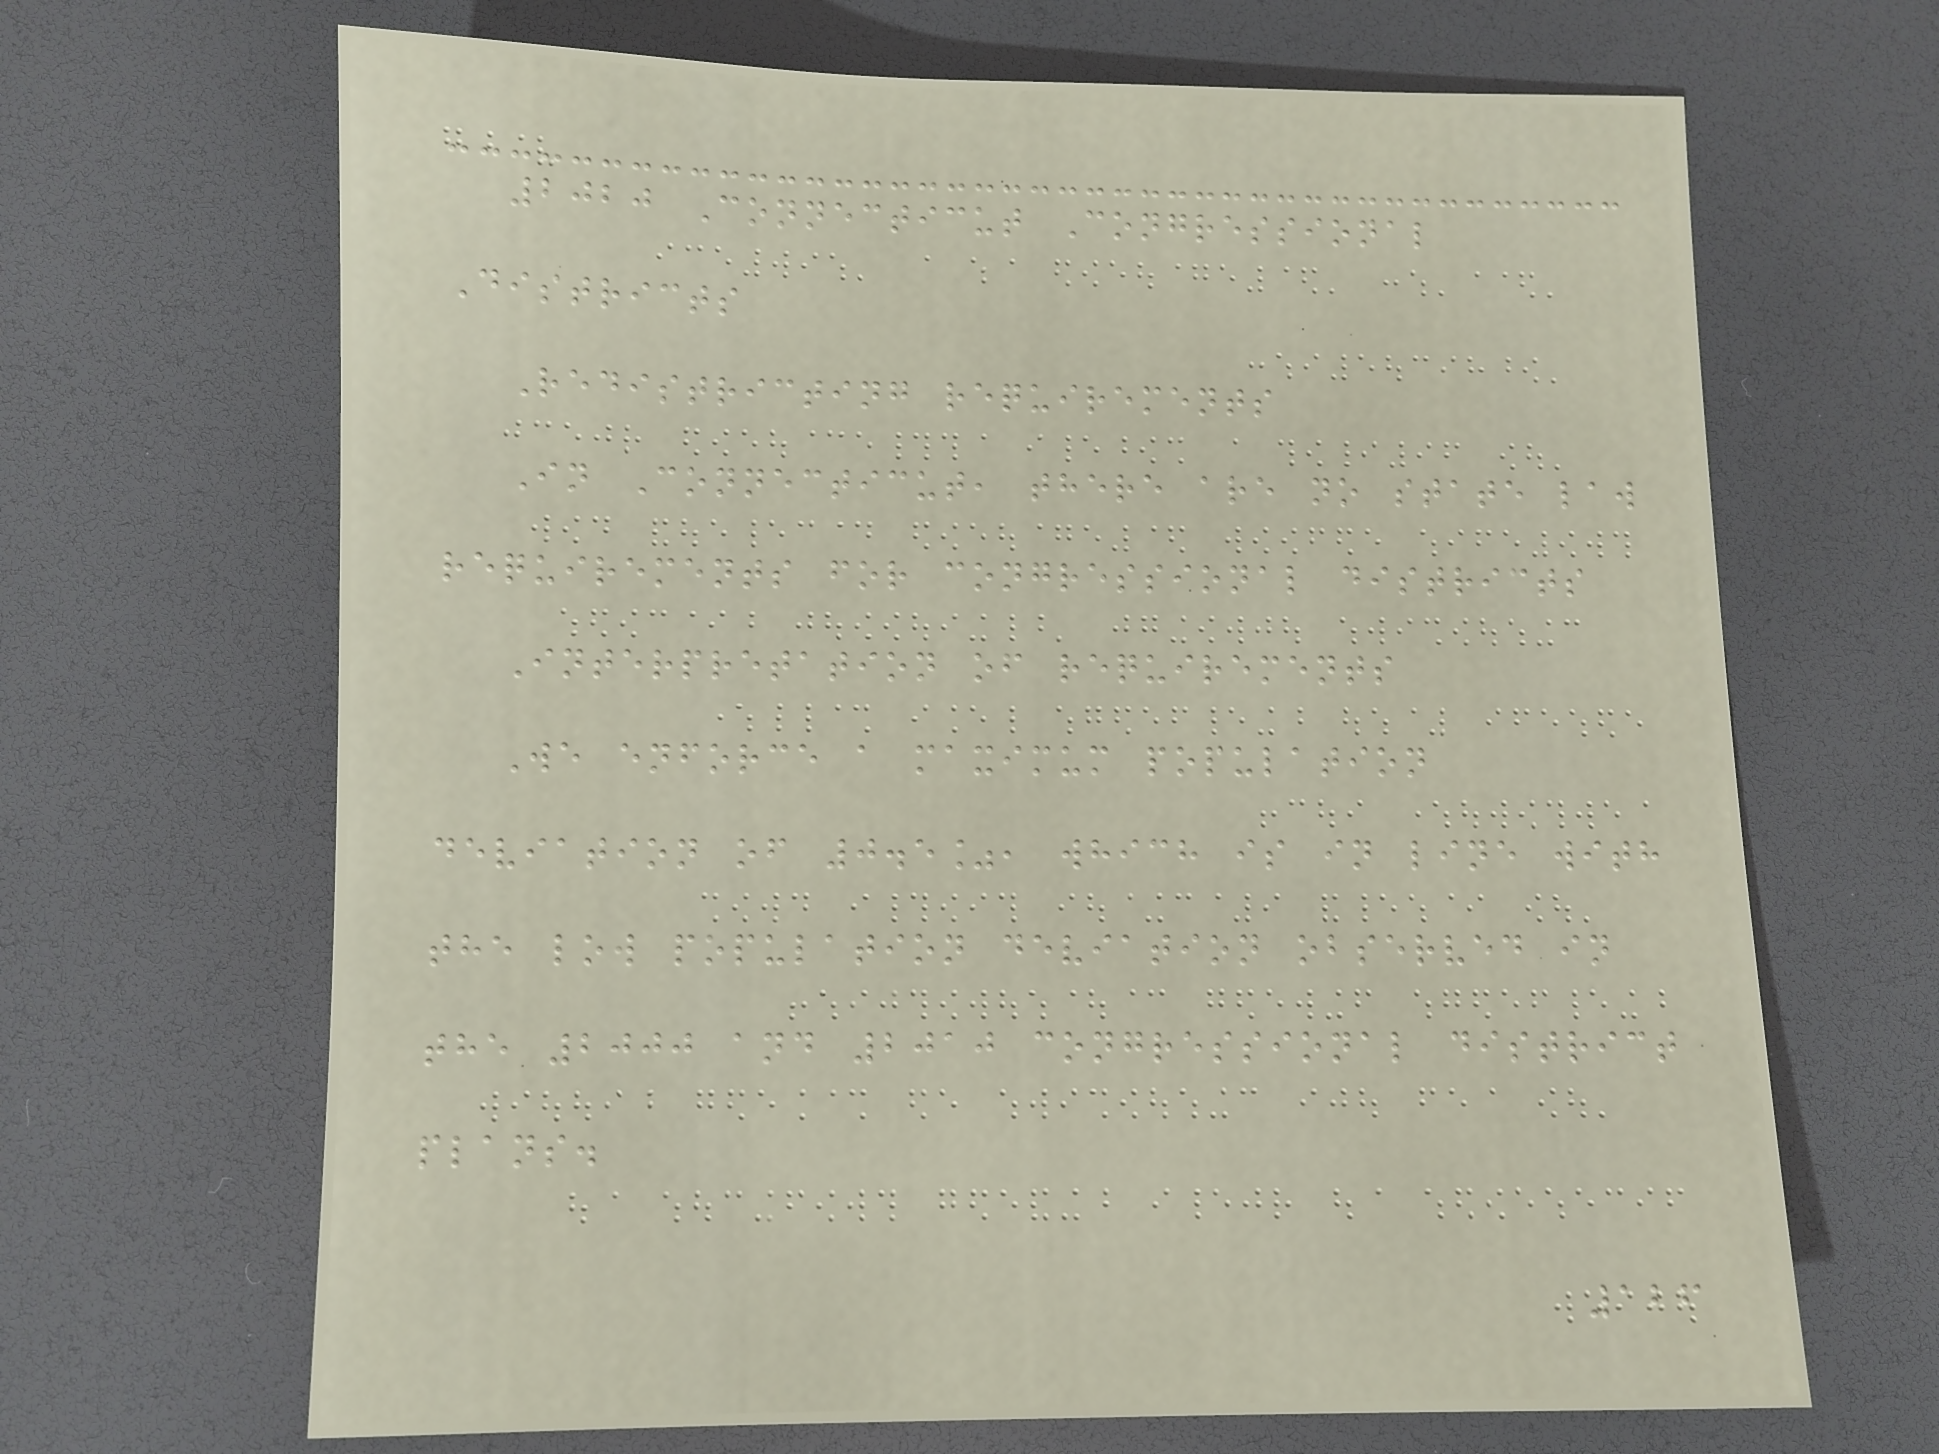2020 Connecticut Congressional
Districts
Redistricting requirements
In Connecticut, there are no state law
requirements for congressional districts
Interpretation of requirements
We enforce a maximum population
deviation of 0.5%, which is in line with
the low population deviation observed in
the 2000 and 2010 congressional district
plans.
126
